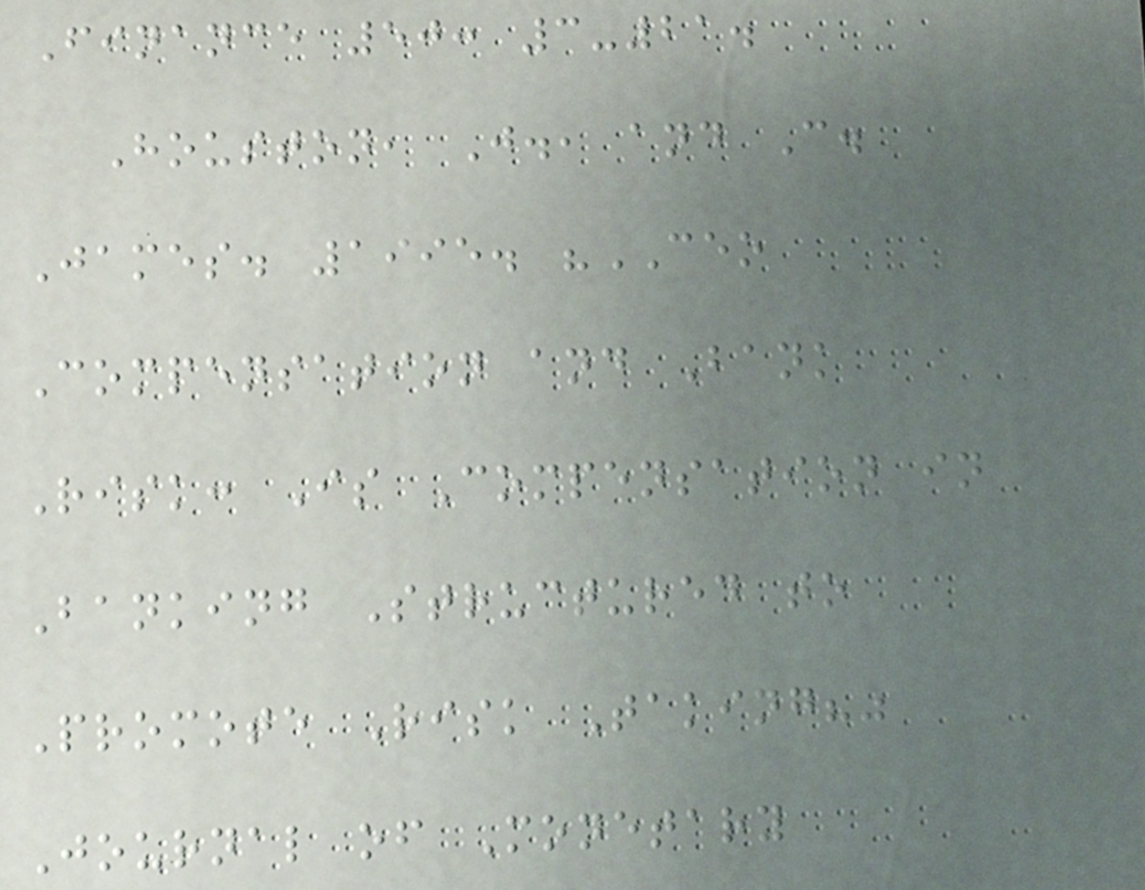Finance 50: 3-21.
Houston, J., and C.
James. 1995. "CEO
Compensation and Bank
Risk: Is Compensation in
Banking Structured to
Promote Risk Taking?"
Journal of Monetary
